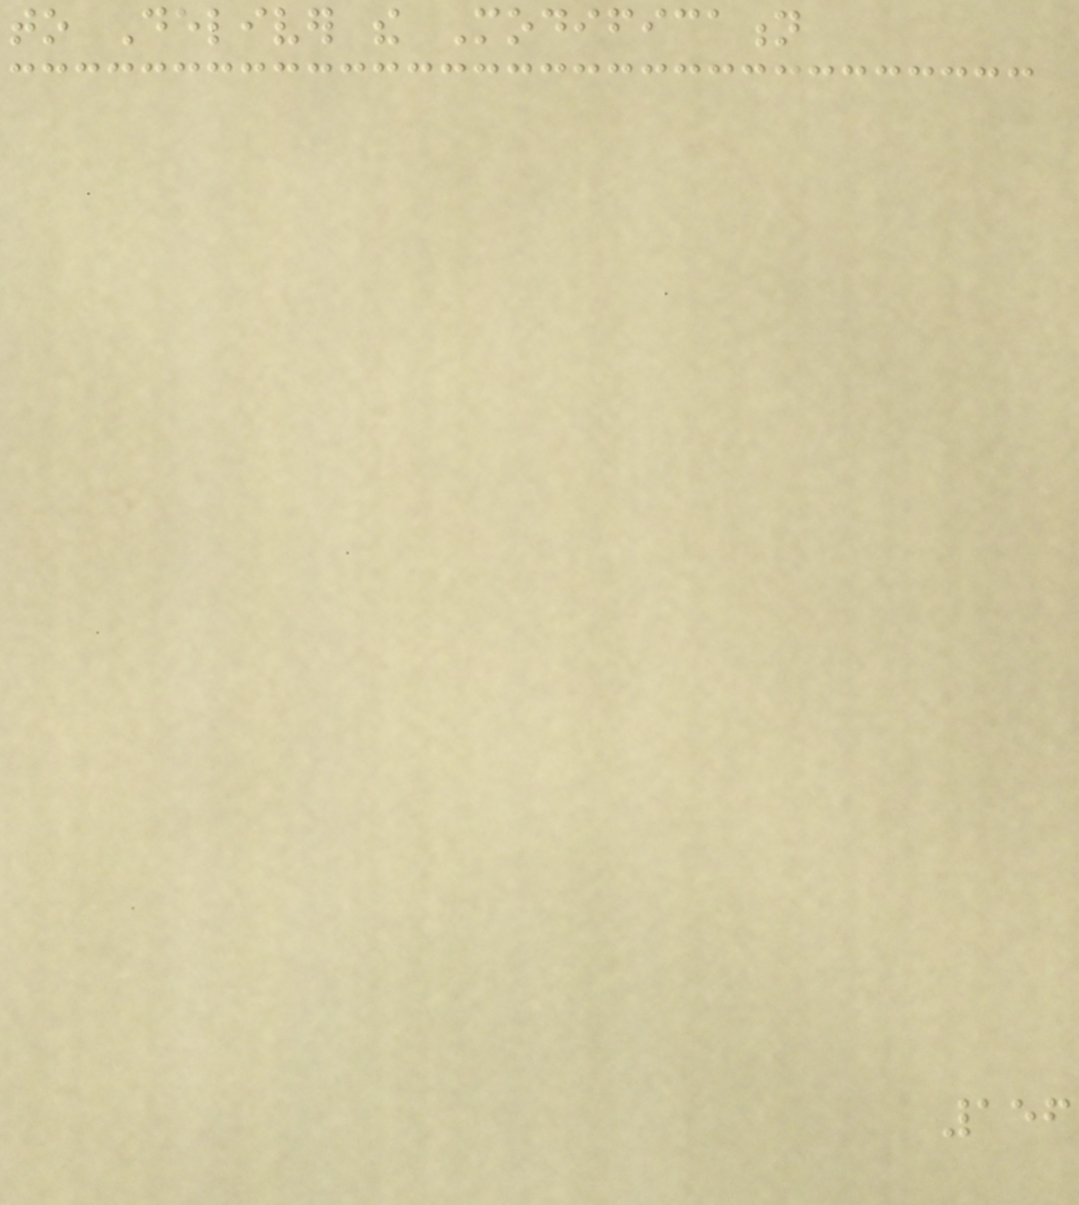to Deliver the Modification
156
